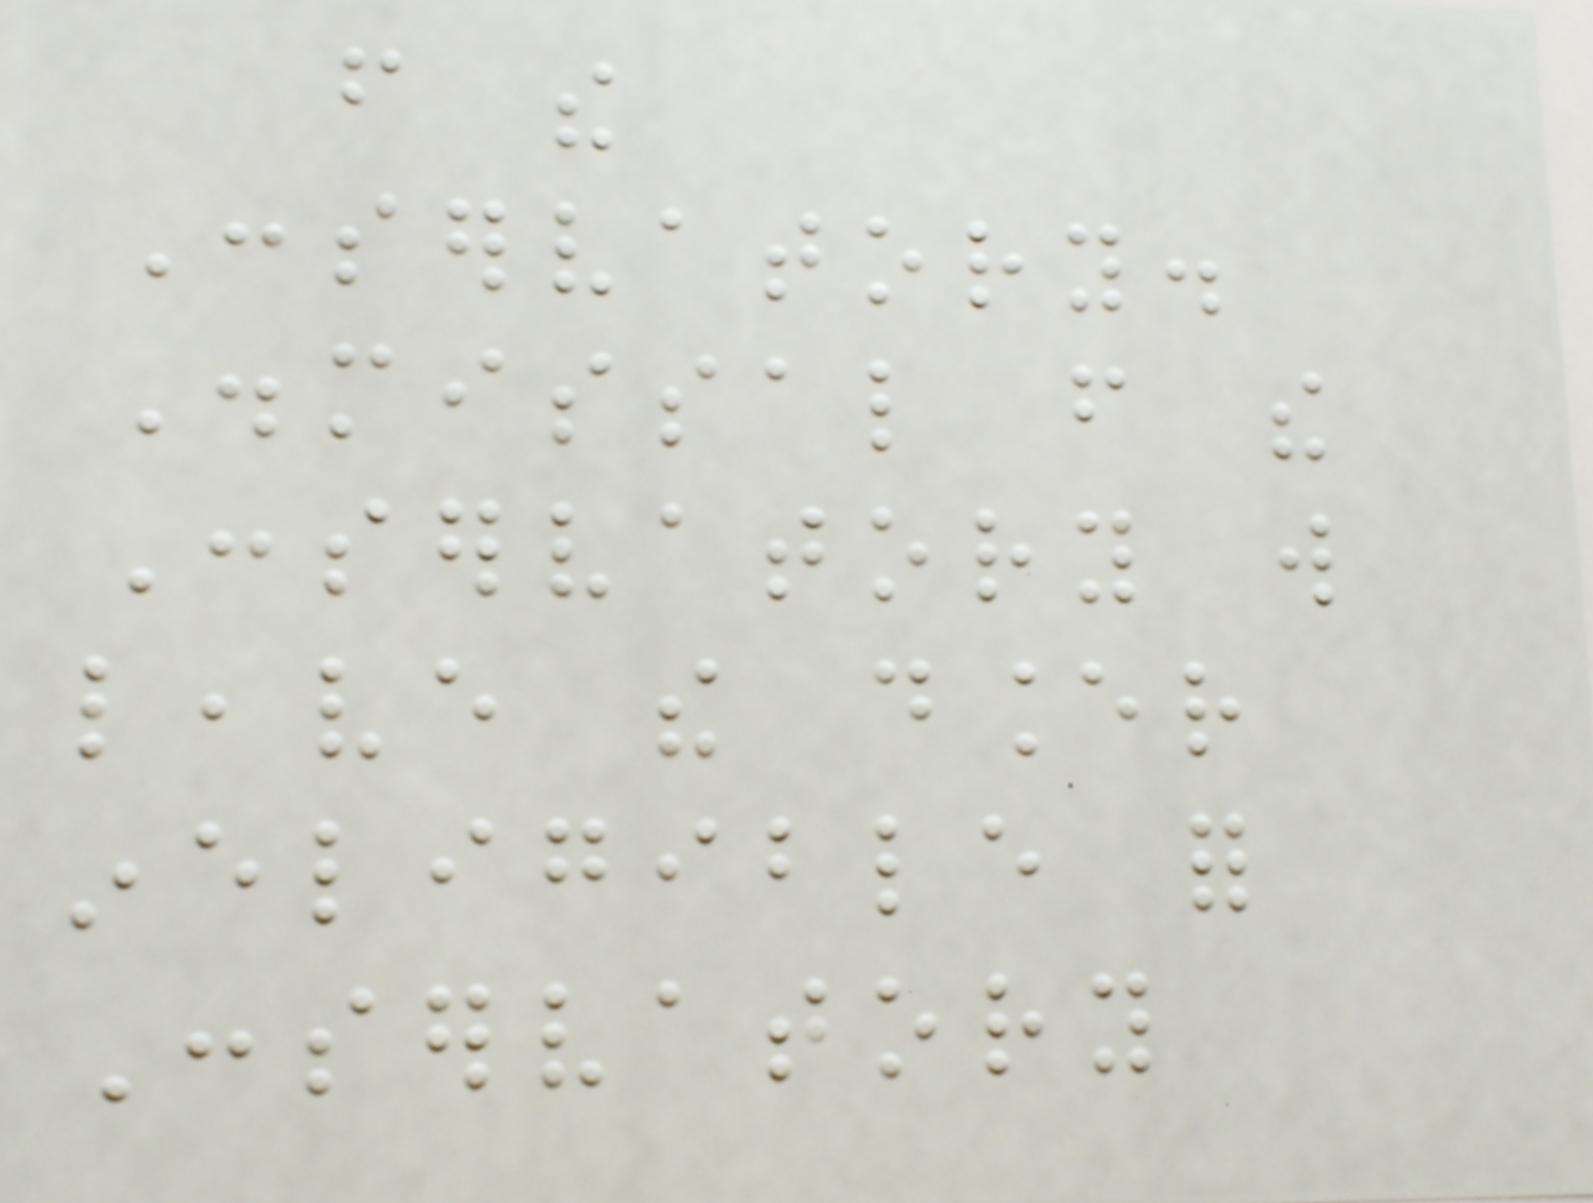from the
Conservatory.
Dismissal from the
Conservatory will
leave the dancer
ineligible for
Conservatory
